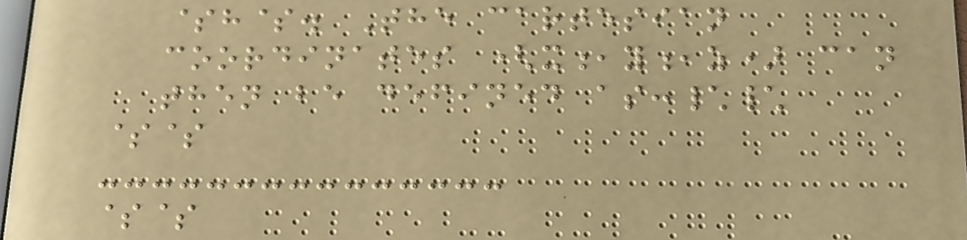$h$. The cartesian
coordinates (x,y,z) can
then be defined as:\\
$$
$$
